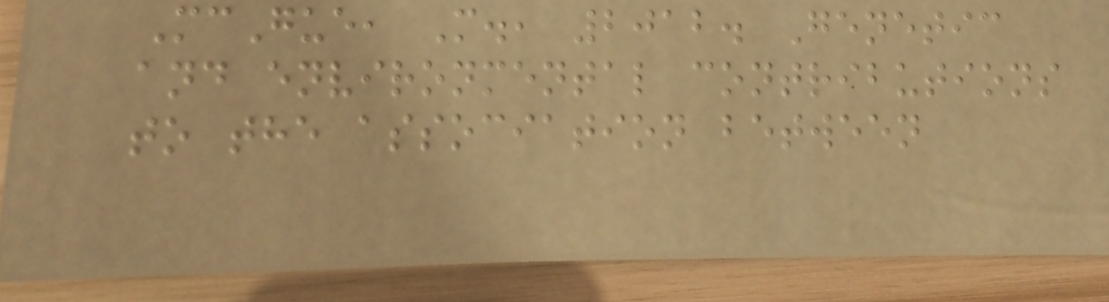McGue, M., 2012. Genetic
and environmental contributions
to the association between
